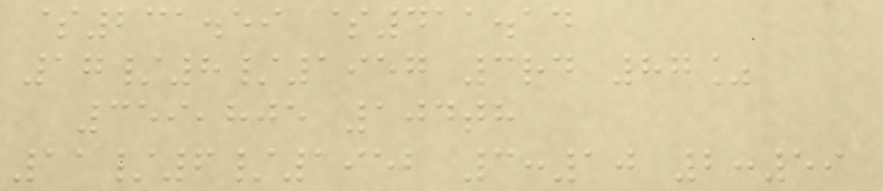$231.59 $411.14
17/8/1957 3rd 87%
359,805 104th
11/6/1952 3:10 2:59
